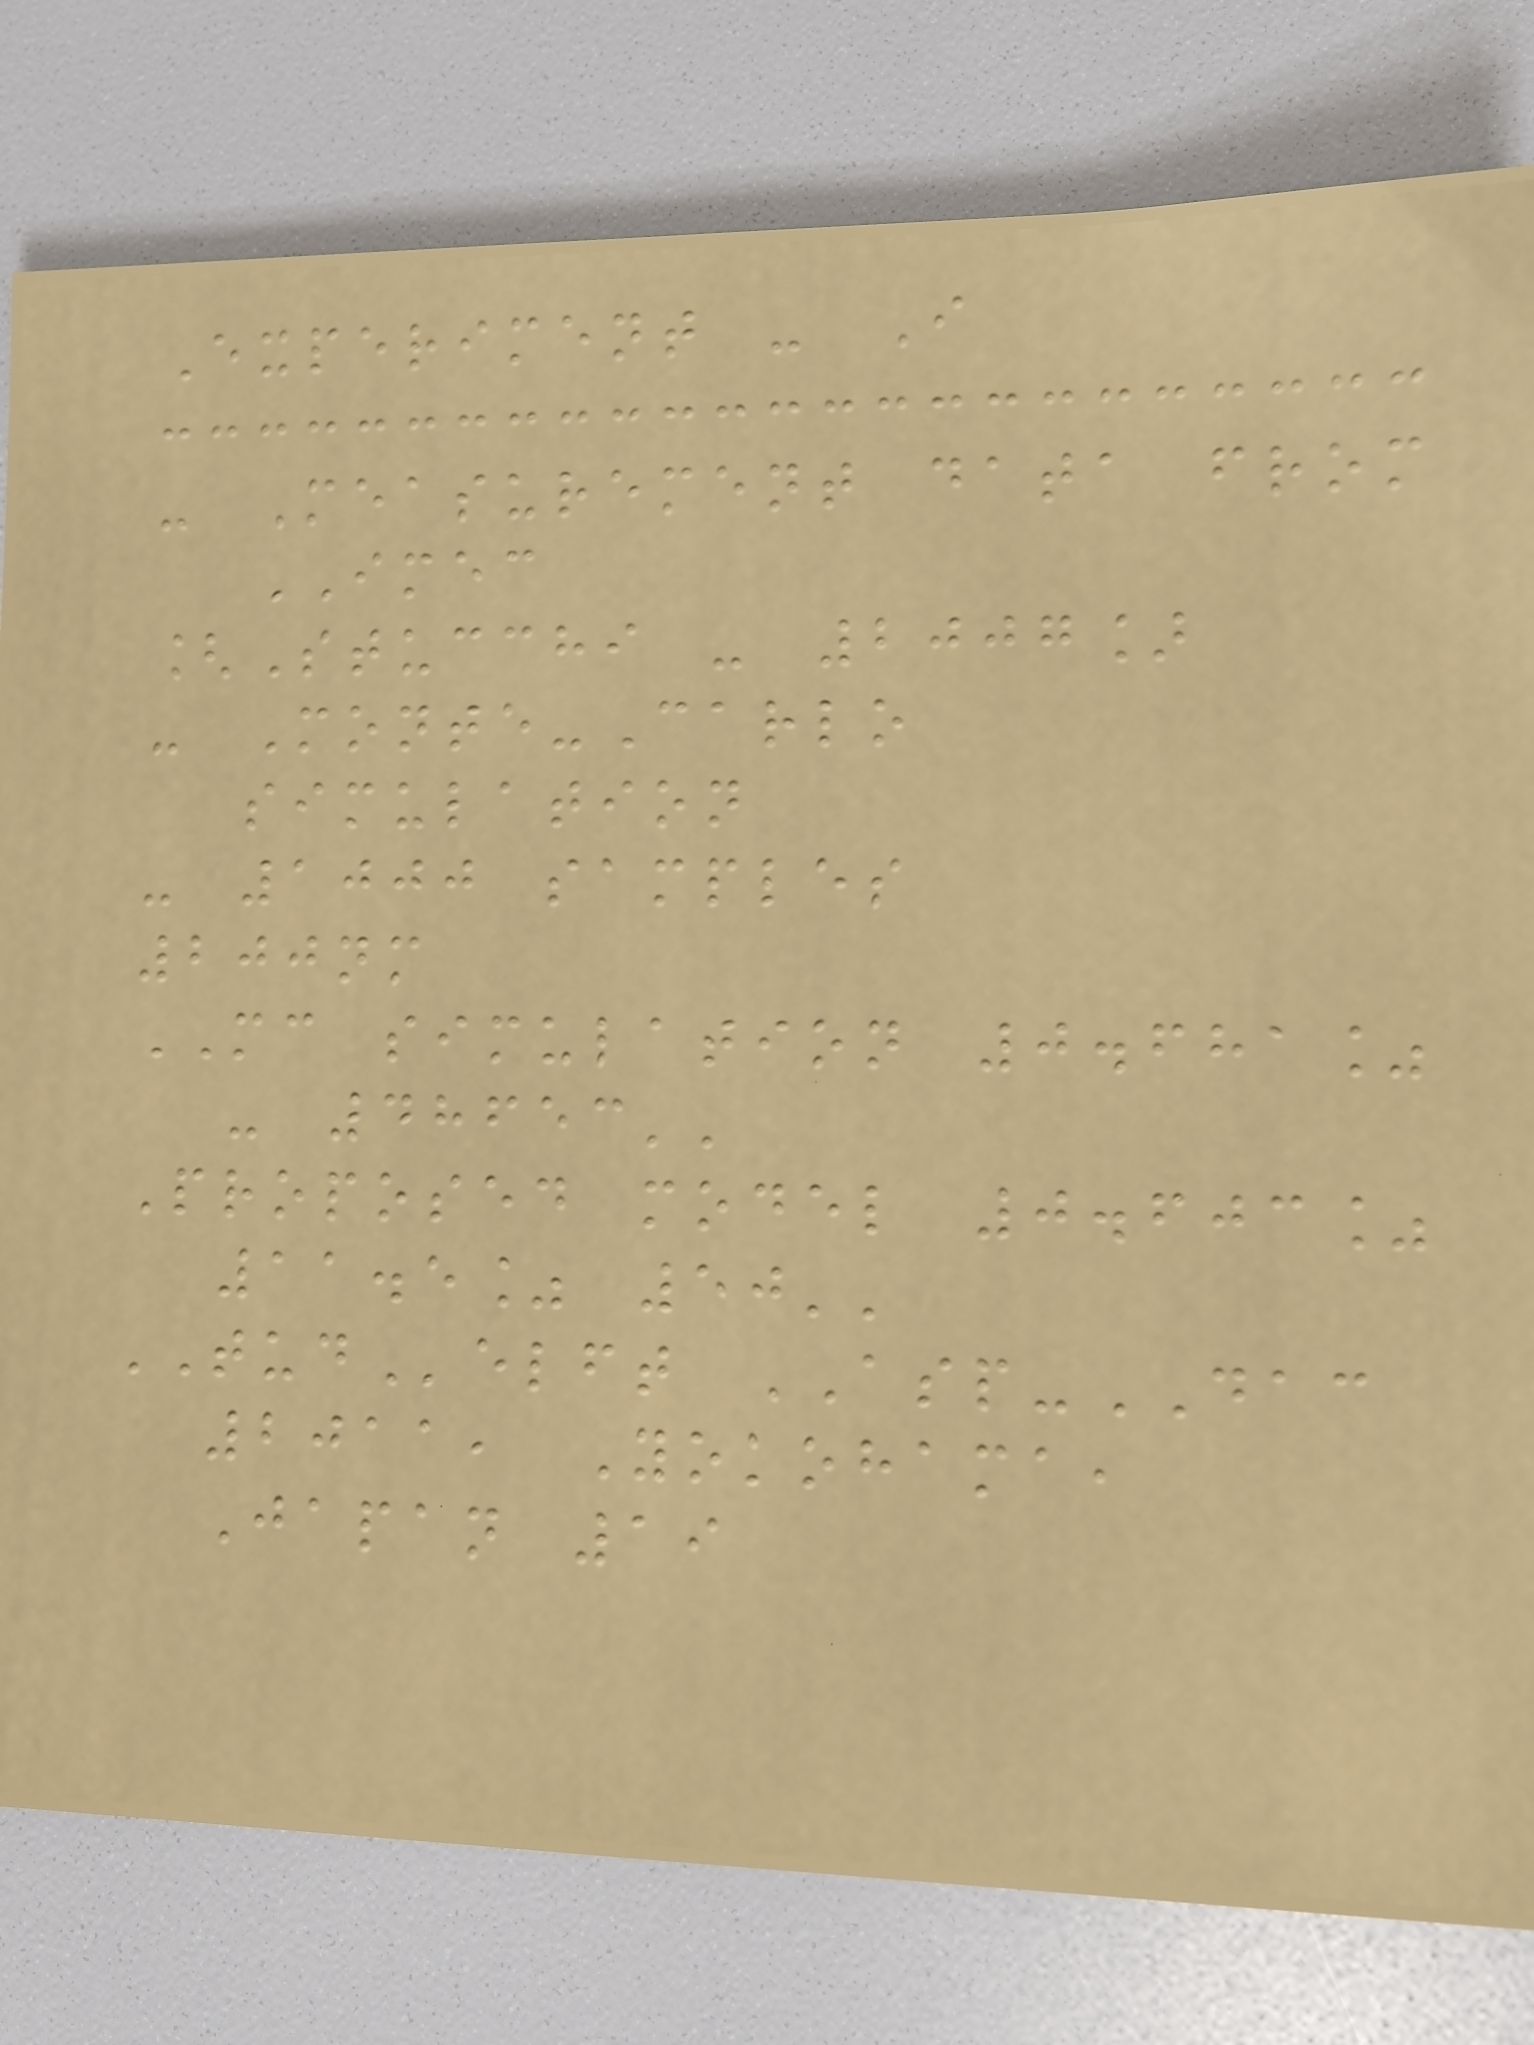Experiment - I
- Measurement data from
IMEC
[Stucchi - 2007]
- Monte-Carlo
simulation
- 1000 samples
200nm
MC simulation 0.681%
- 48653''
Proposed model 0.603%
11.5% 50''
TUDelft ASP-DAC
2011, Yokohama,
Japan 19
